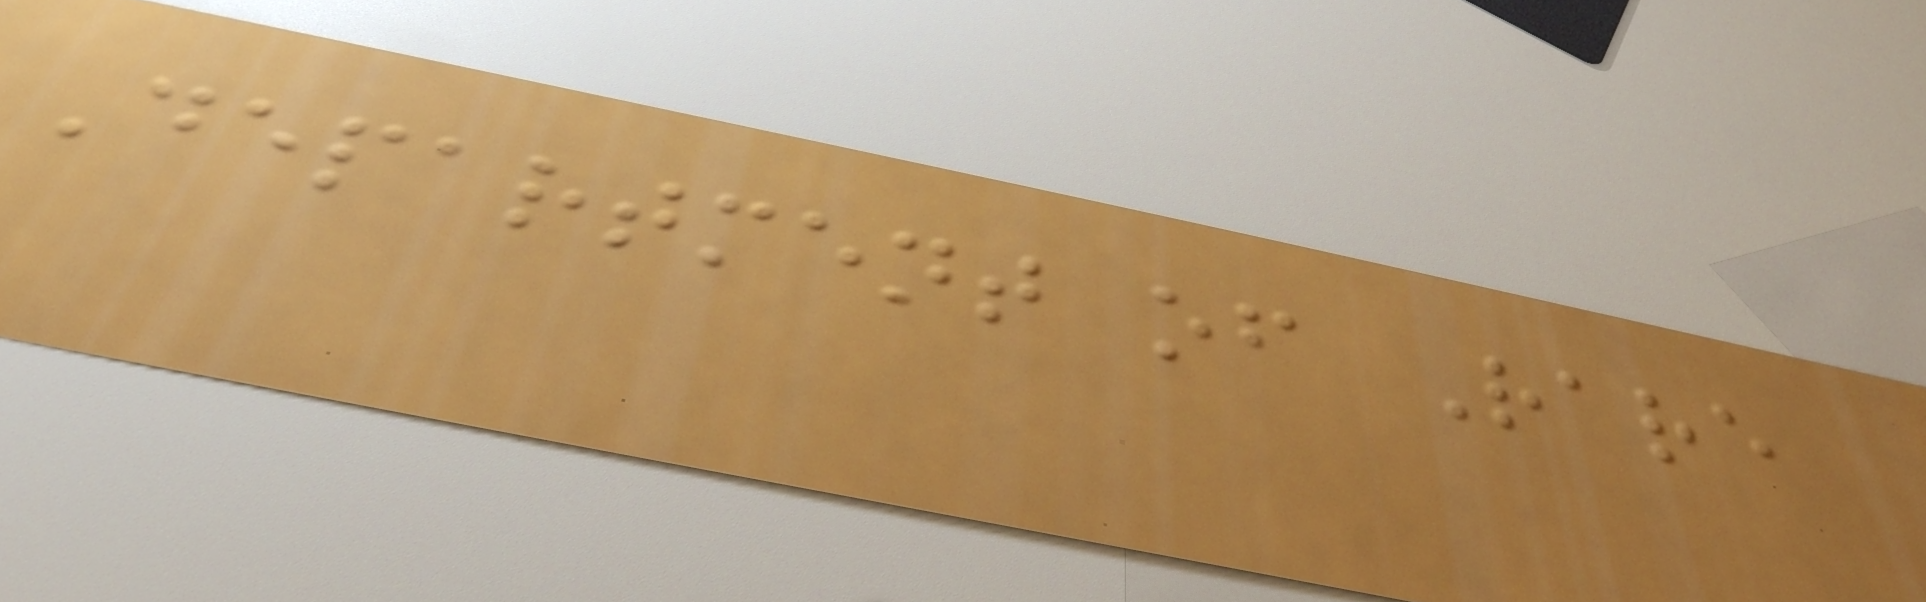Department of Rare
